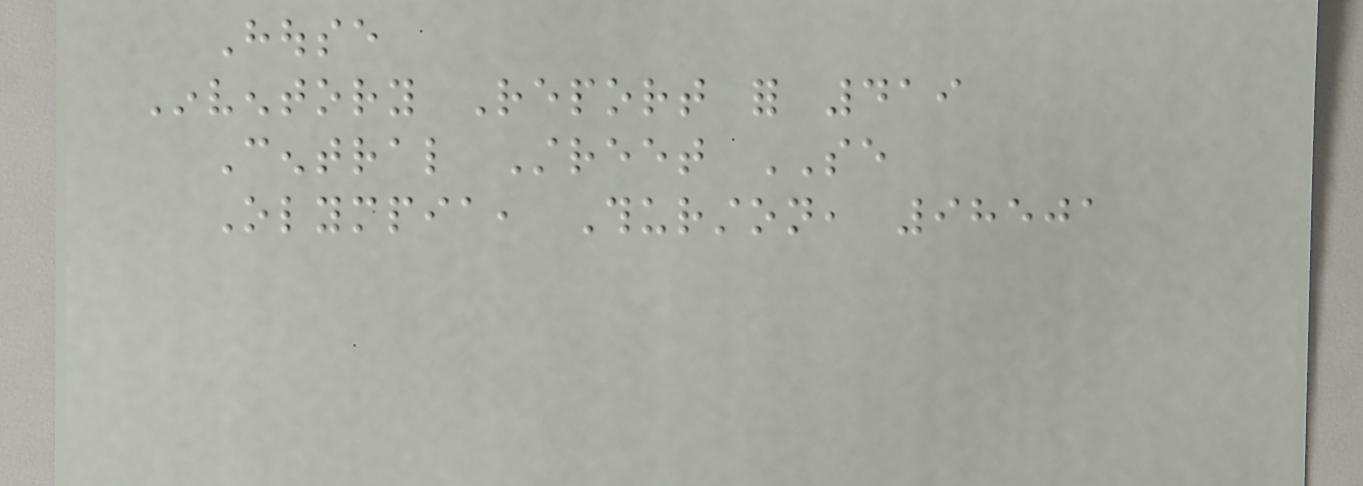House
Inventory Report for 419
Central Street SE
Olympia, Thurston, 98501
